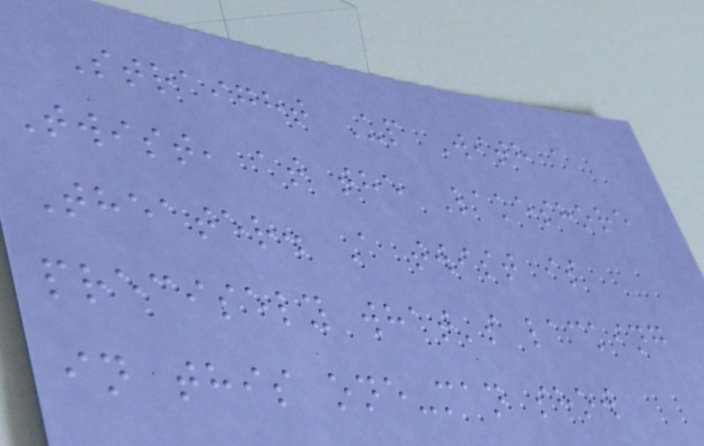Straight Up With a
Twist, at the Lakeshore
Theater. A twist is
precisely what's lacking
in this one-man show
